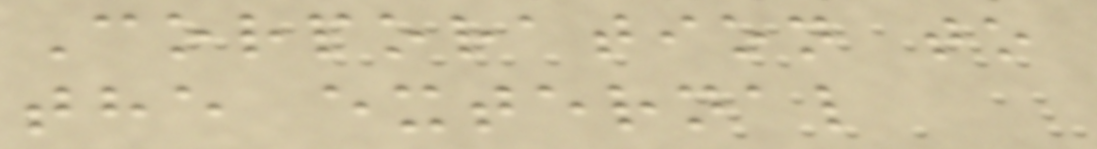Corporation to
the external
